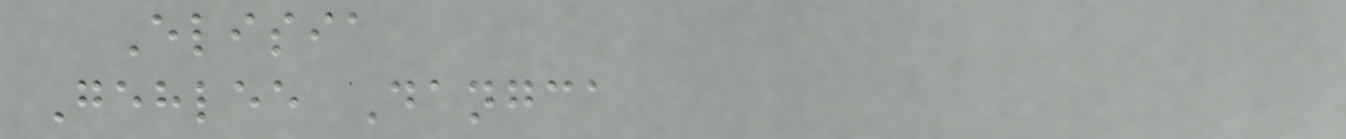Elisia
Gehlee Dangca
